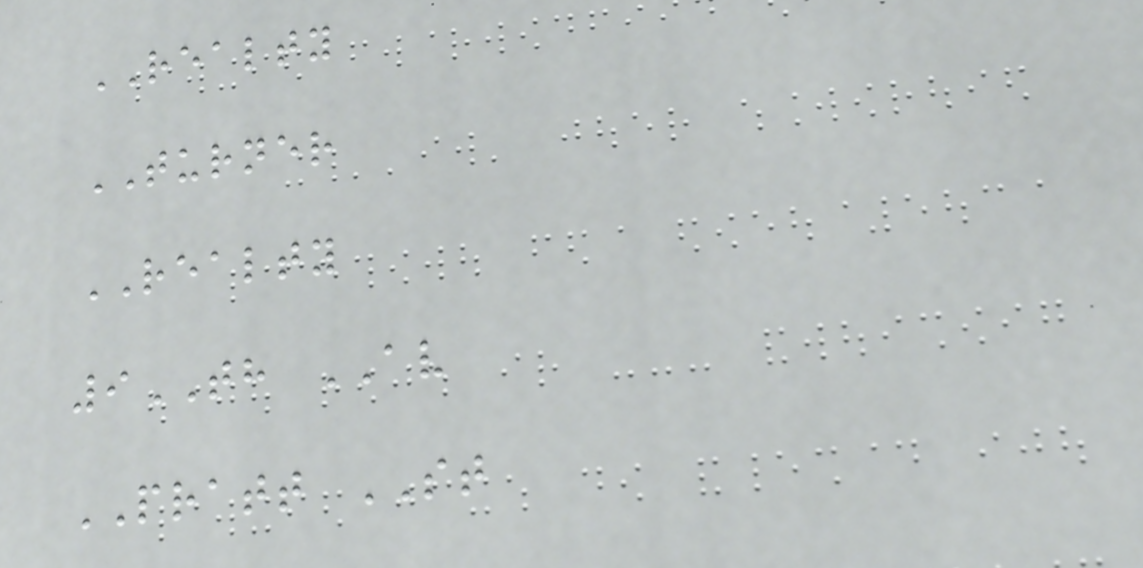REALTY
TURNER
REALTY
9TH AV
PRATT ST
